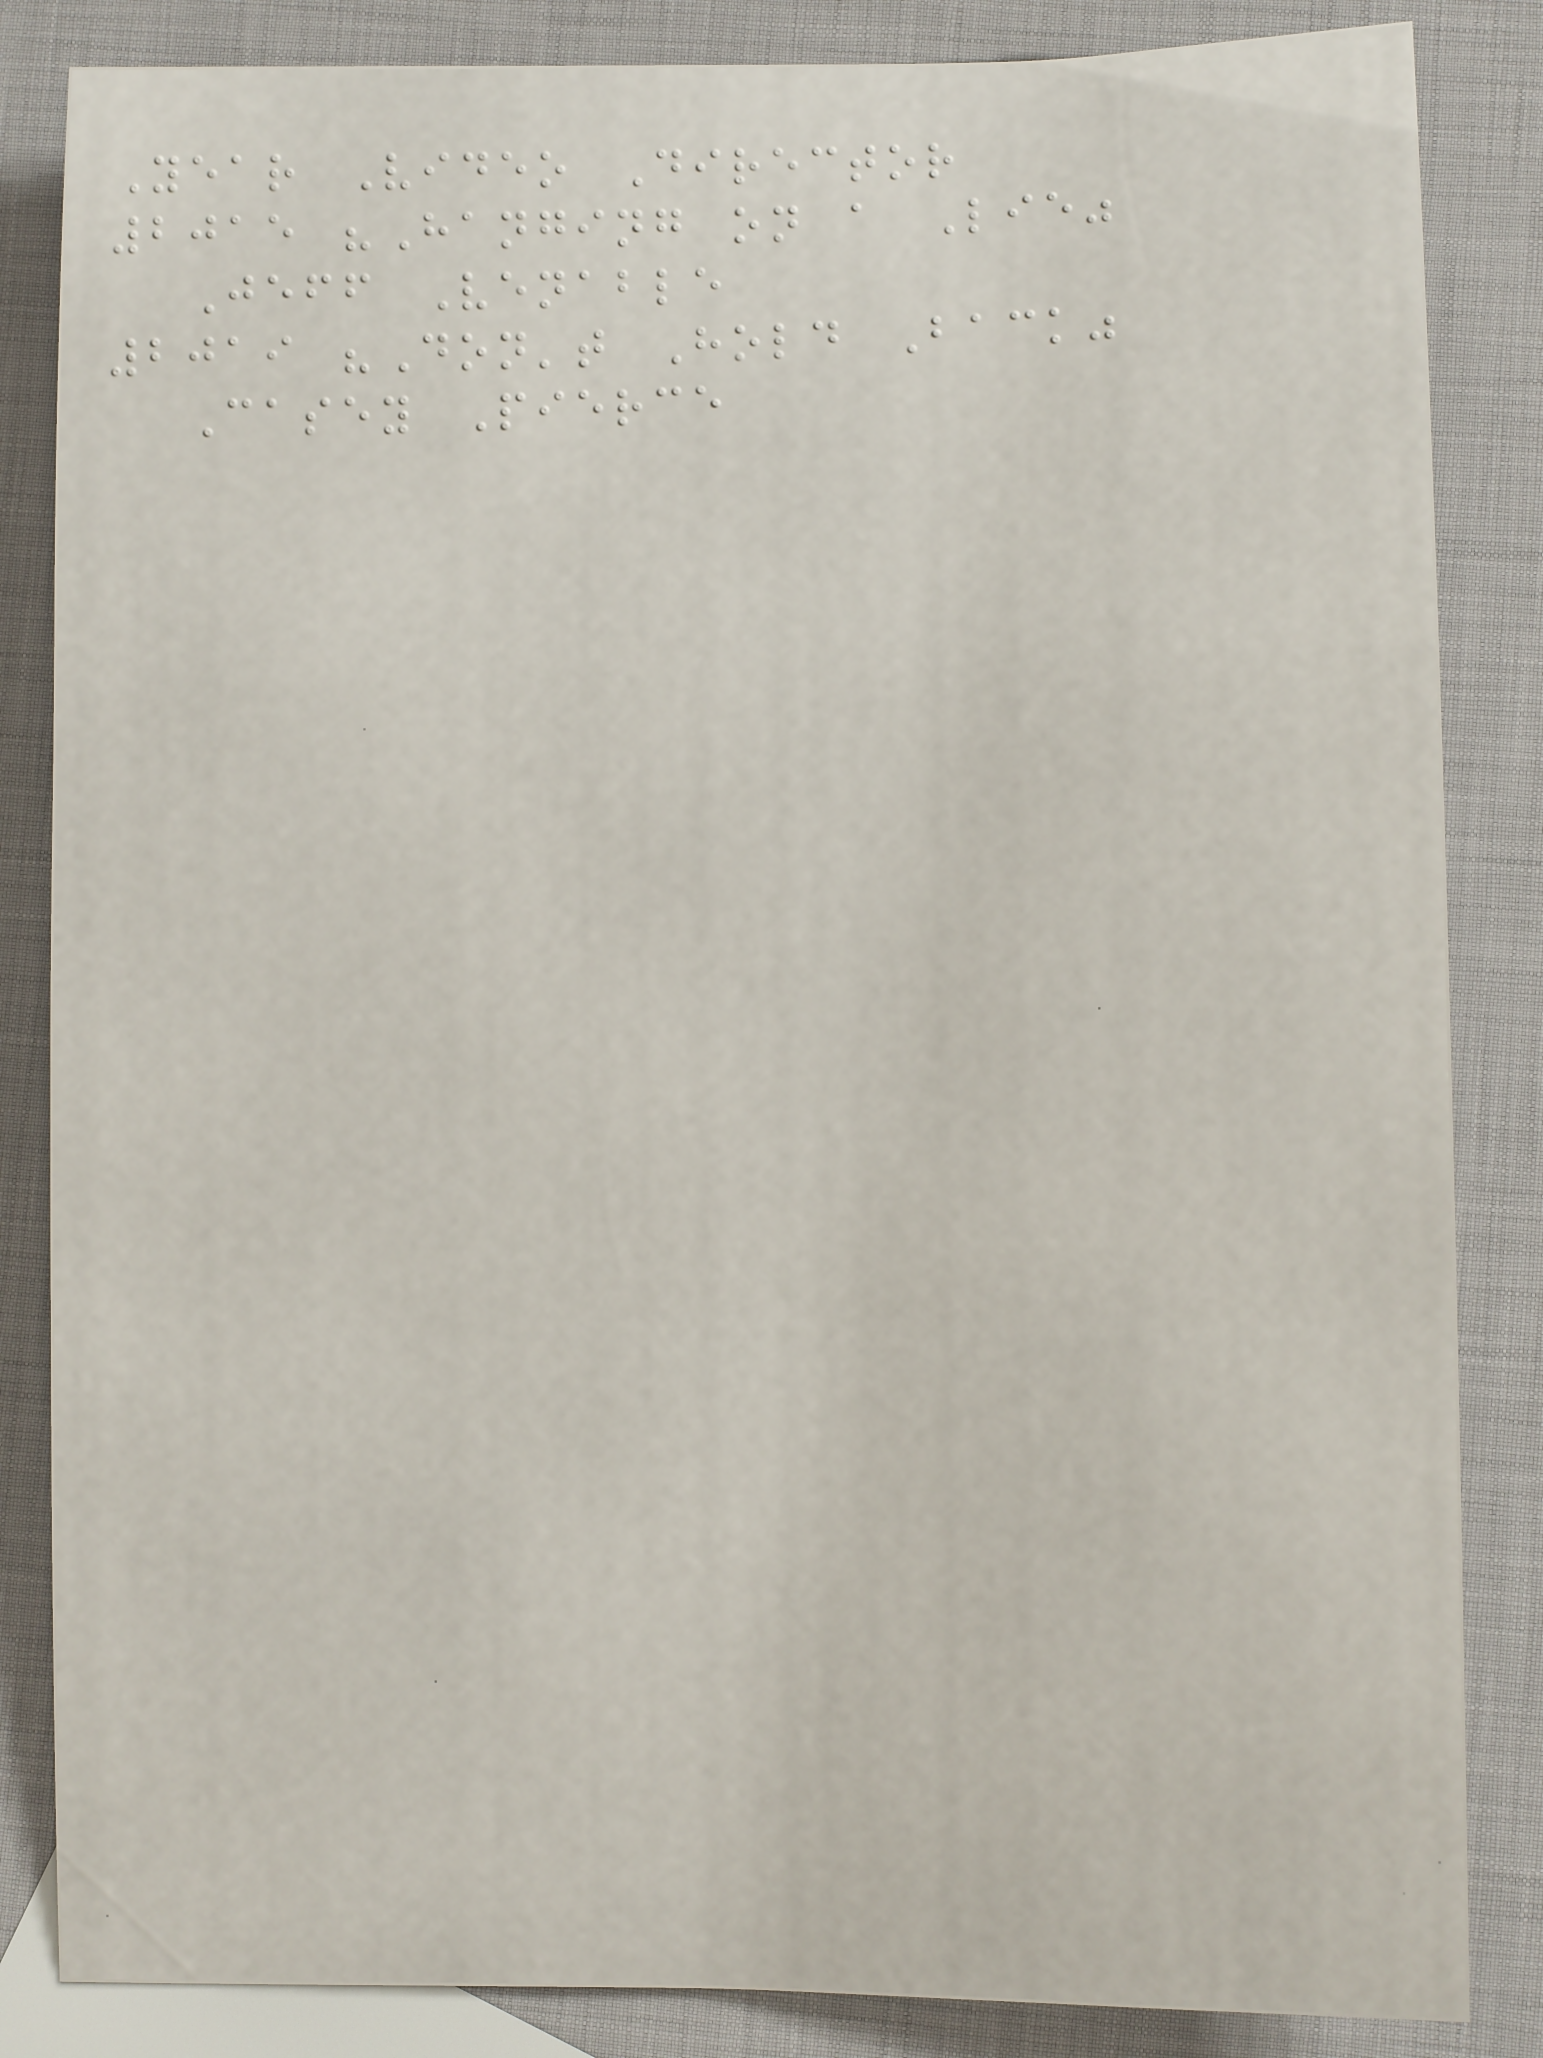Year Video Director
2015 "Hanging on a Lie"
Jeff Venable
2019 "Don't Hold Back"
Casey Pierce
